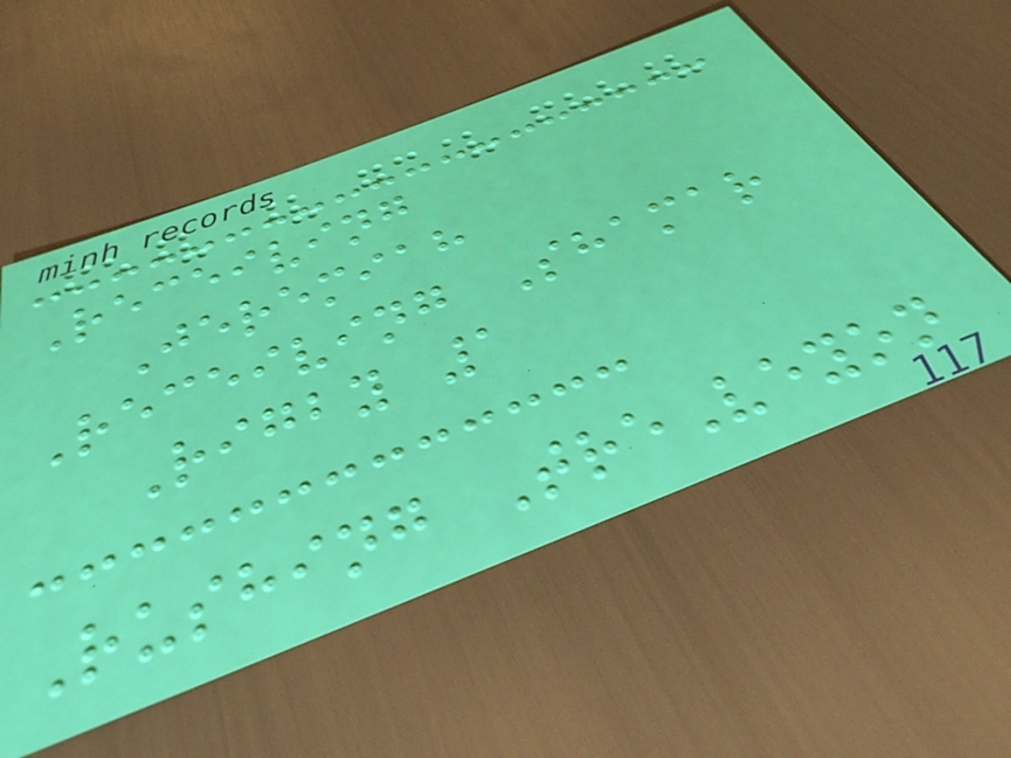Receiving
Jeremiah
Receiving Shamar
Rigby 1
Rushing TreVeyon
